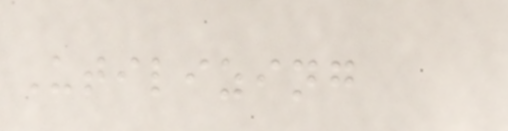Utilizing
